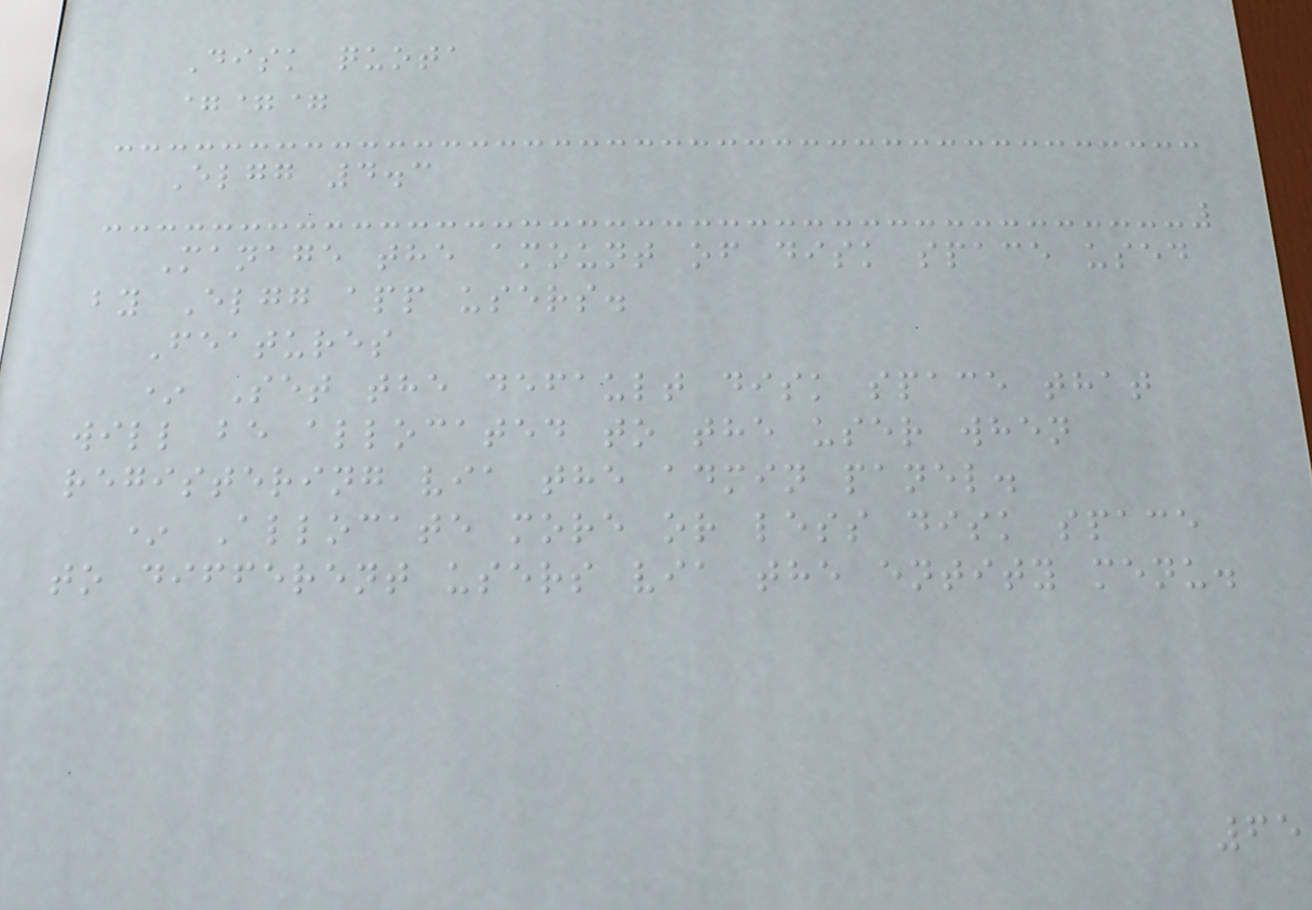Disk quota
===
Elgg 4.3
Manage the amount of disk space used
by Elgg app users.
Features
* Set the default disk space that
will be allocated to the user when
registering via the admin panel.
* Allocate more or less disk space
to different users via the entity menu.
65
